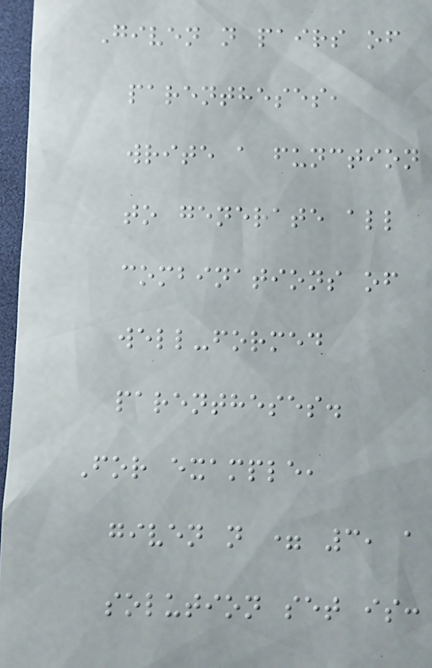Given n pairs of
parentheses,
write a function
to generate all
combinations of
well-formed
parentheses.
For example,
given n = 3, a
solution set is:
